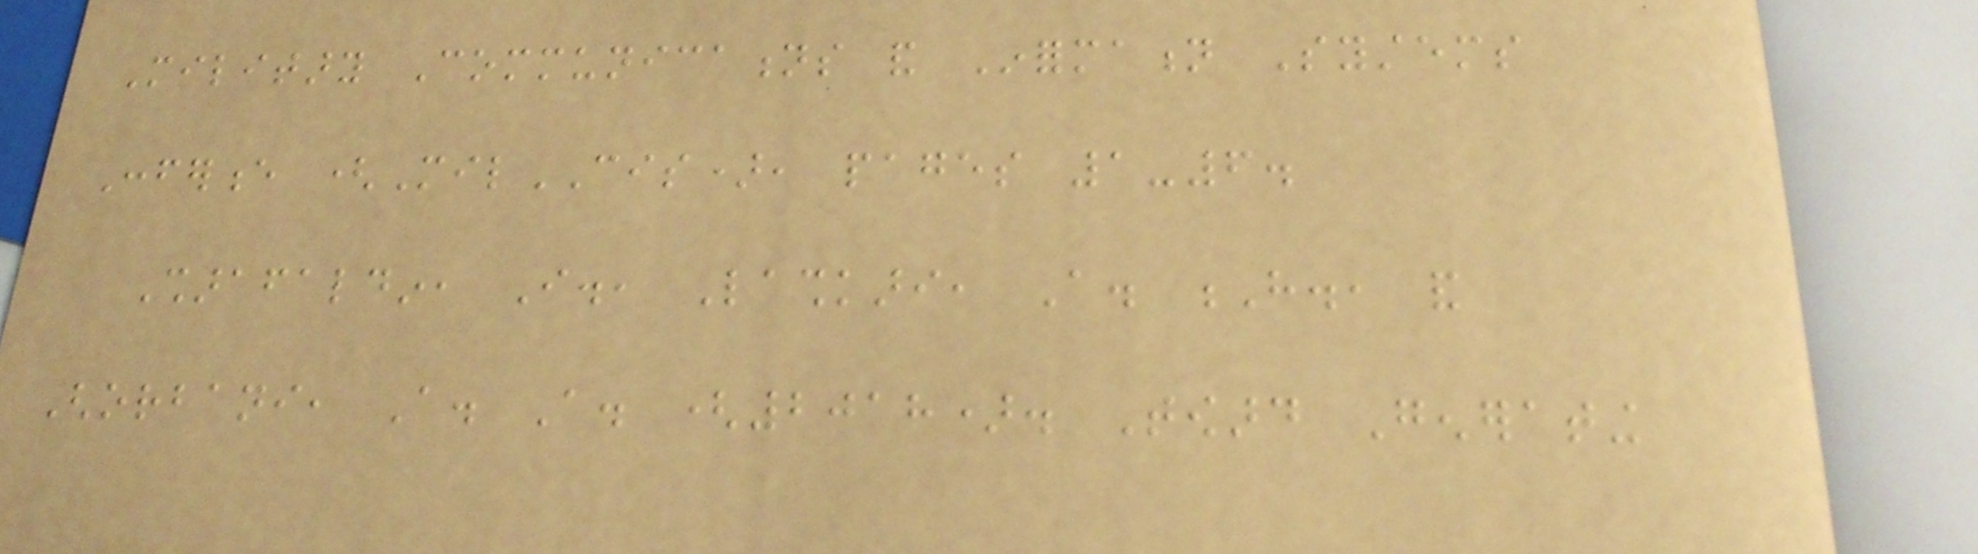Military Communications and Information Systems
Conference (MilCIS), pages 1-6.
Sharafaldin, I., Lashkari, A. H., and
Ghorbani, A. A. (2018). Toward Generating
